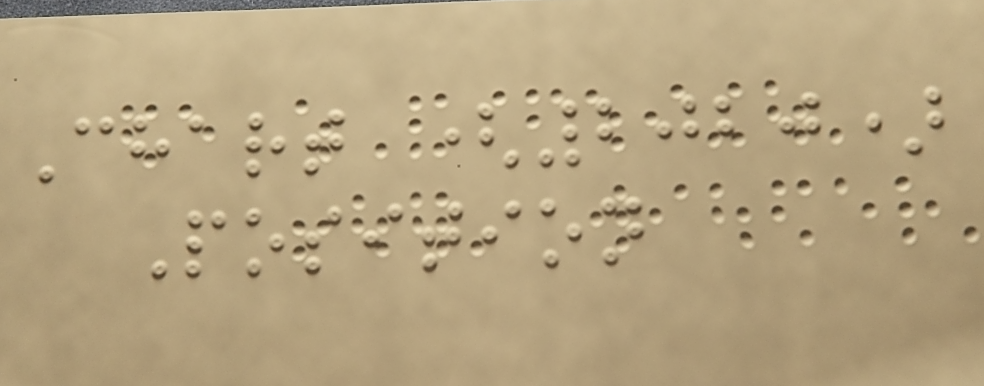Chart (2020)
Position
